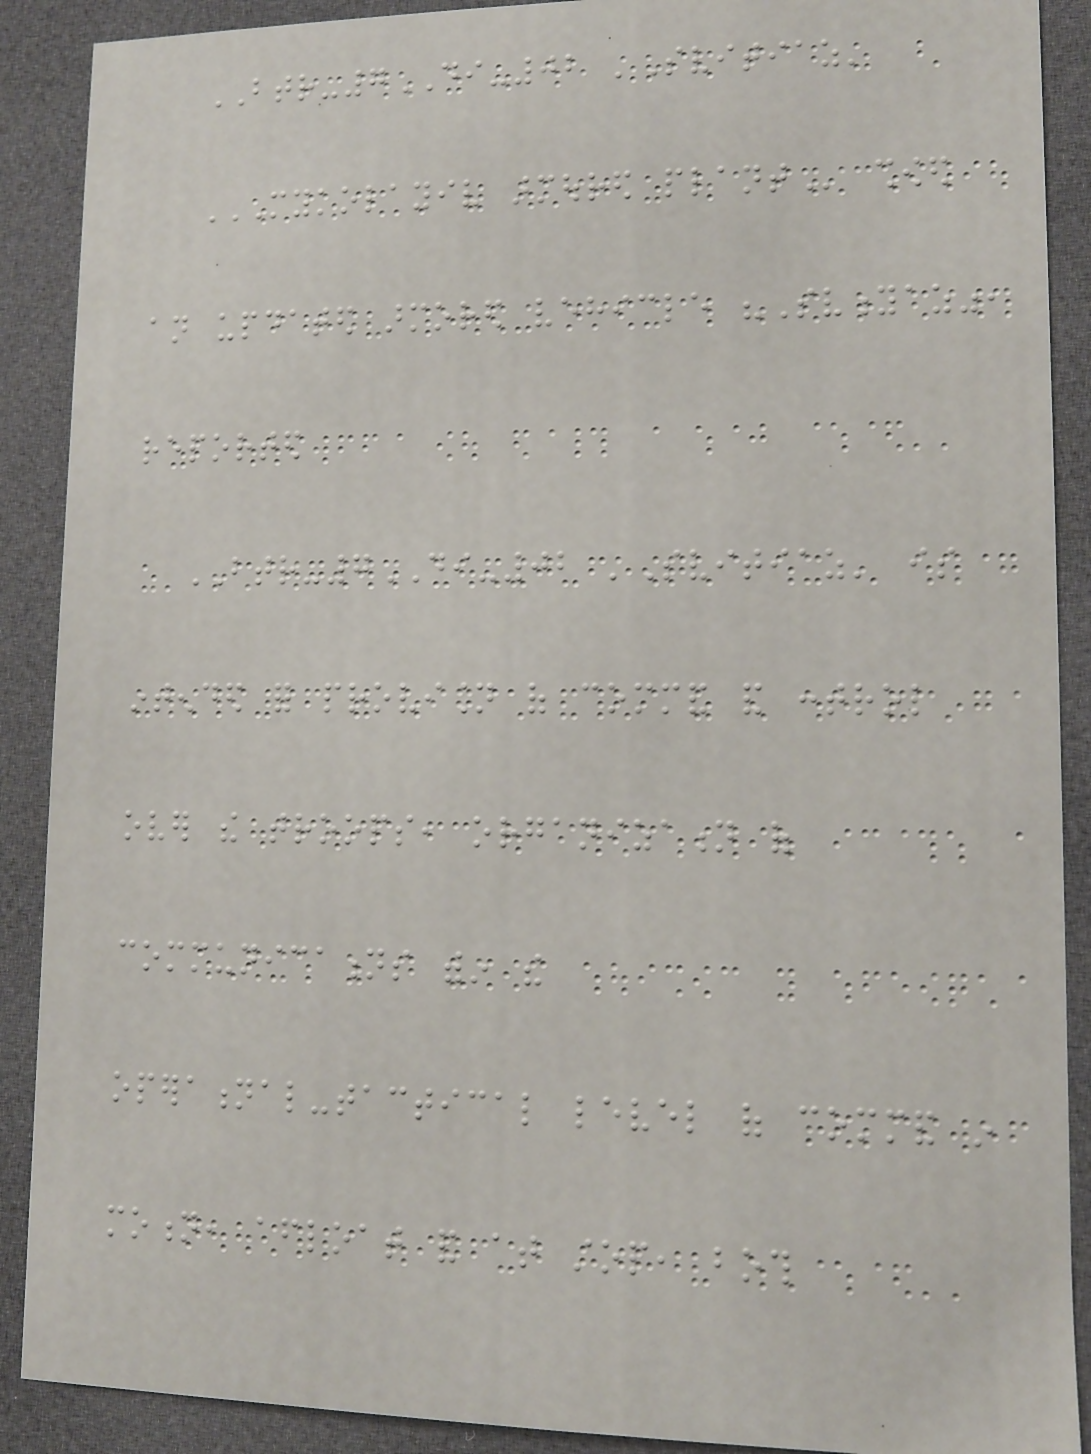BTR-7DI-02 'Svitiaz'
MYKOLAYIV ARMOURED PLANT showed
an updated armored vehicle "Svityaz",
reported
BTR-7DI-02 'Svitiaz' is
intended for provision of command and control
over the troops, organization of
communications within the
operational-tactical level of command in
motion, afloat and at stop, both
